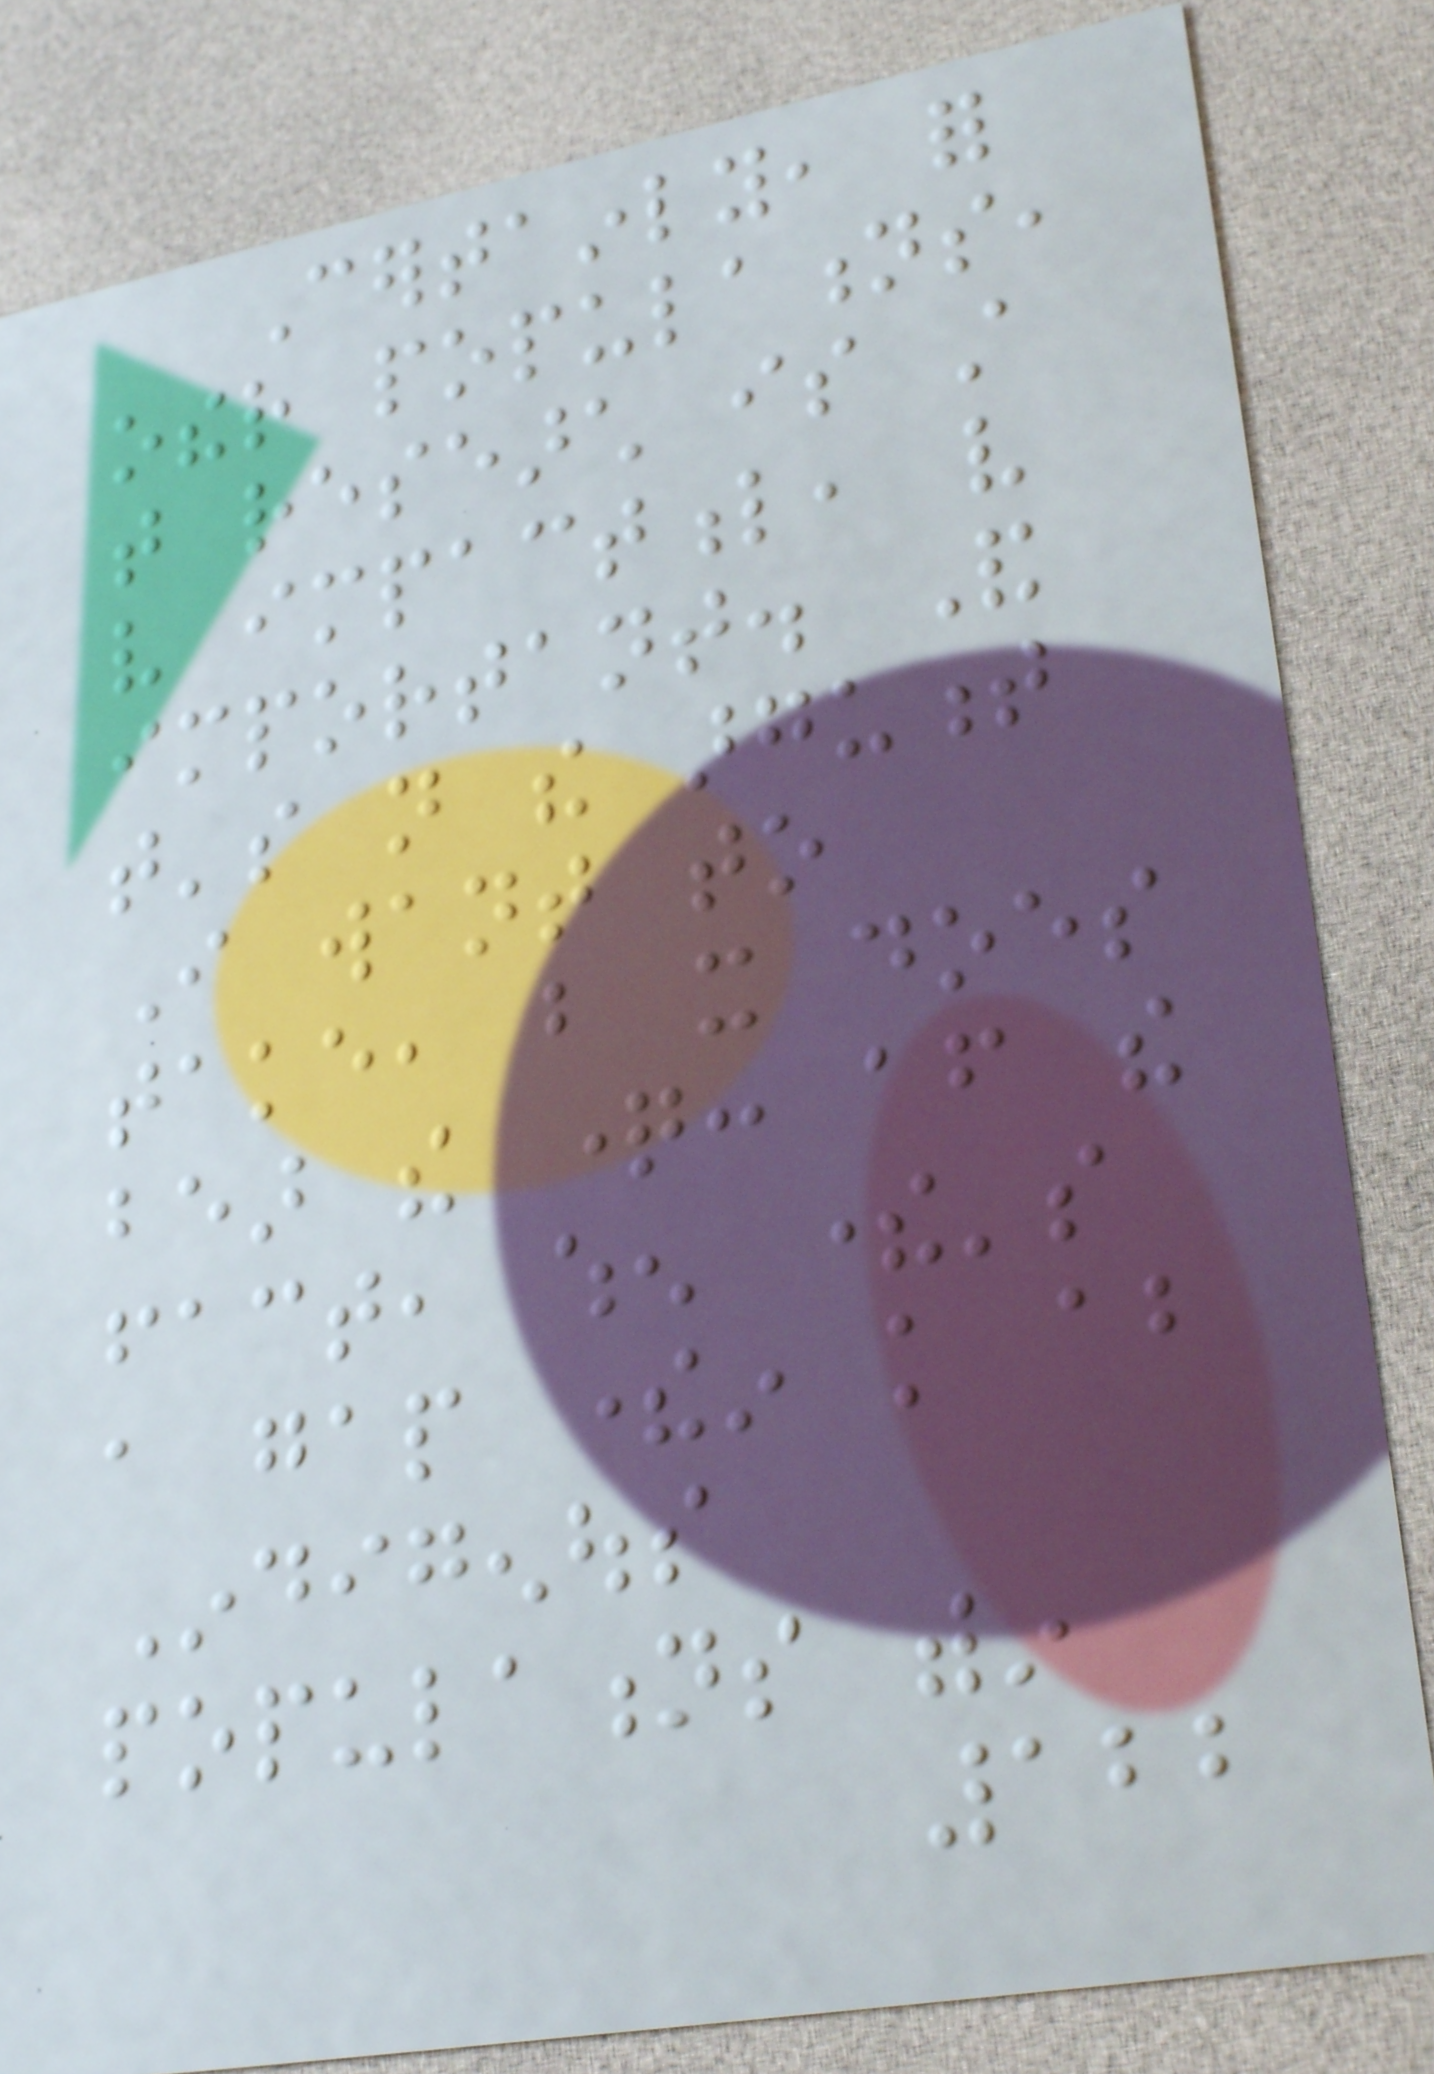Certainly, for
other populations,
that research is still
very impactful, very
important. And
that's not the argument
I want to
take, but it does
bear the question: after the
fact, when there's
a gap therein knowledge about
Indigenous
populations within
122
